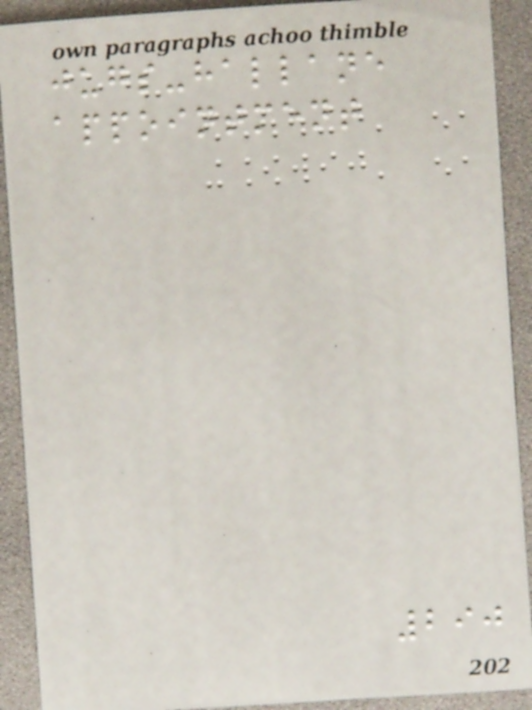jugs-hallane
appointment
290
